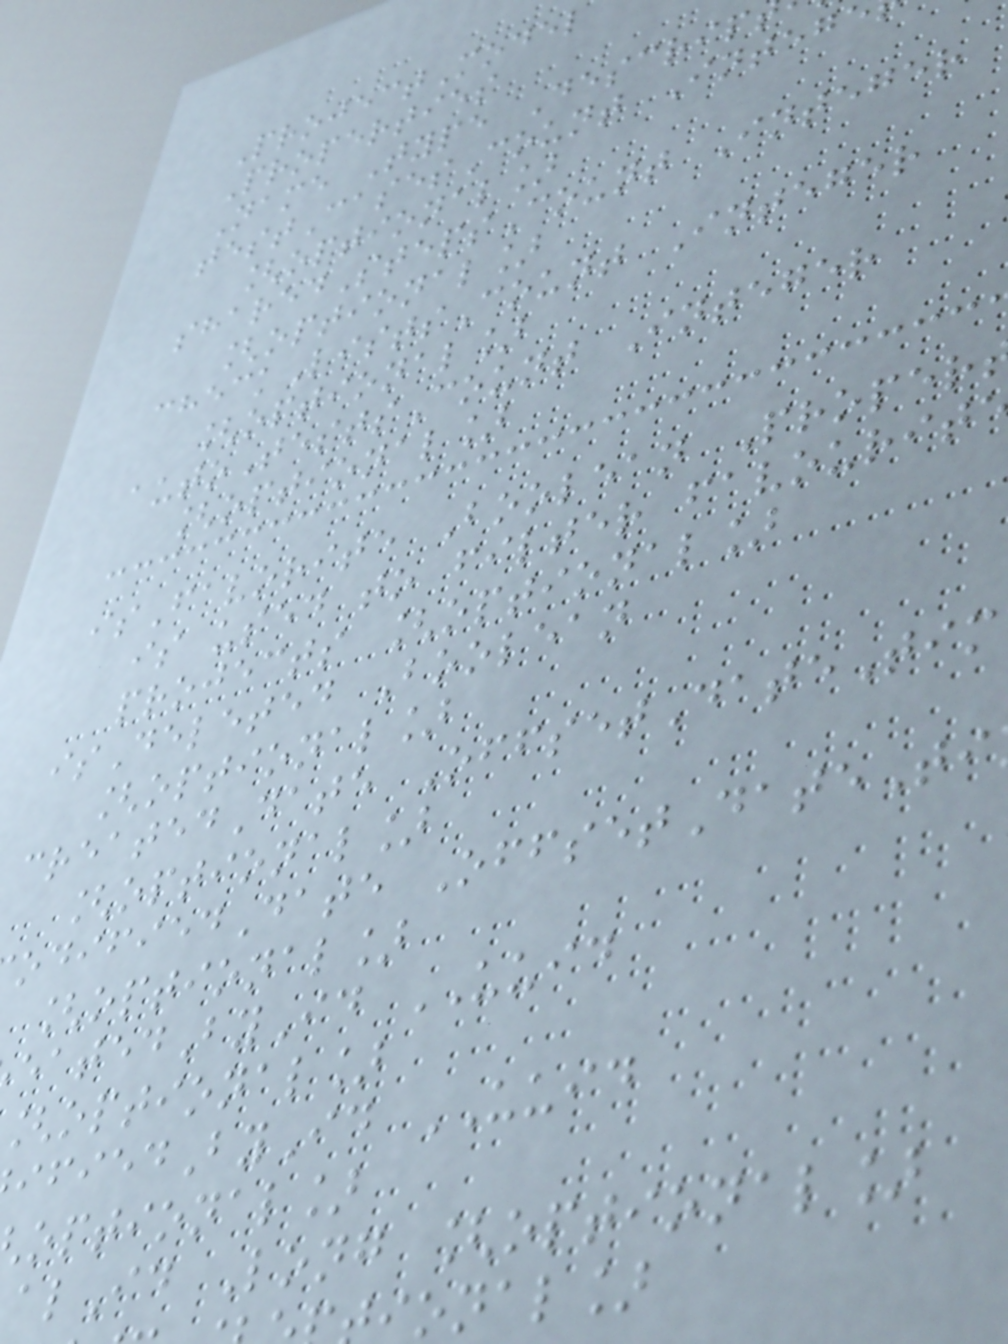ProjectModel
Properties
Name Type Descrip
testCasesCount Integ
[optional]
sharedStepsCount Integer
[optional]
checkListsCount Integer
[optional]
autoTestsCount Integer
[optional]
isFavorite Boolean Proper
is used to filter favourit
projects [optional]
isDeleted Boolean
[optional]
createdDate OffsetDateTim
[optional]
odifiedDate OffsetDateTi
[optional]
eatedById UUID
optional]
ifiedById UUID
optional]
alId Long [optional]
ional]
